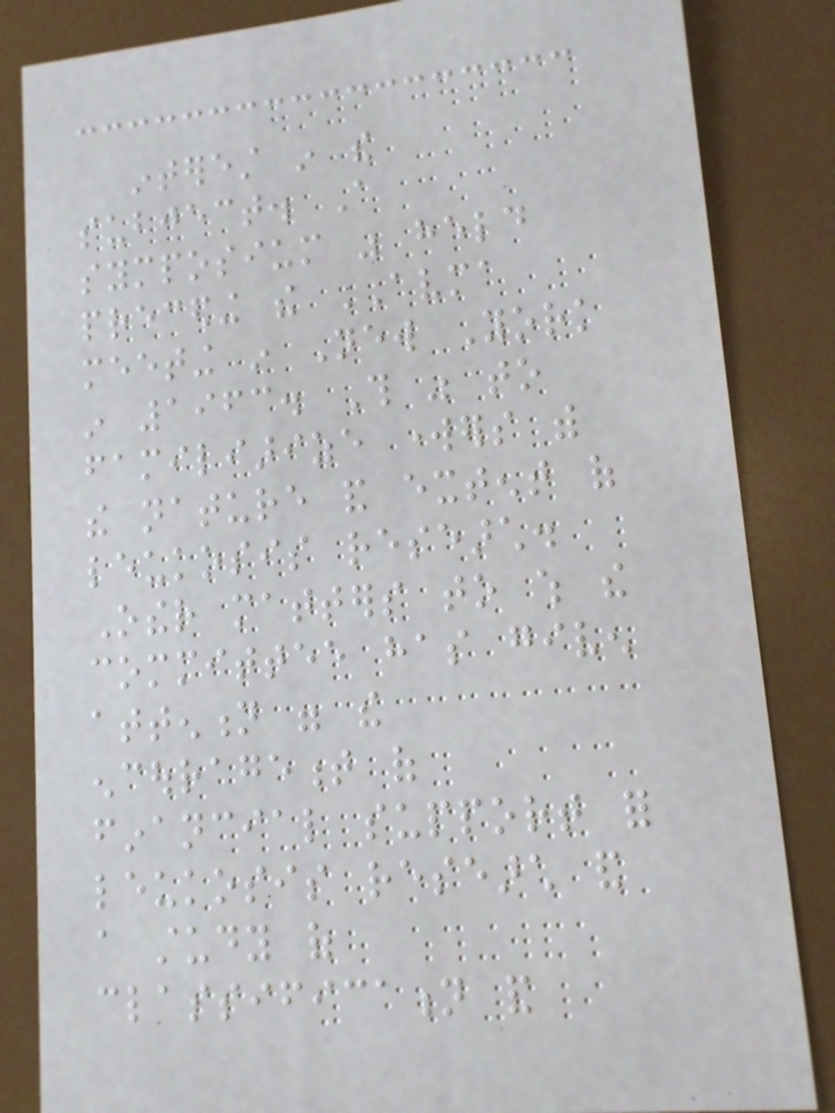interest in the
subject. A
symposium was held
preceding the AVMA
meeting in New York
in 1963. This was to
familiarize workers with
the nature and extent of
leukosis research.
Other matters to which the
committee has given
attention were the
encouragement of
financial support for
leukosis research and
a study of
classification and
